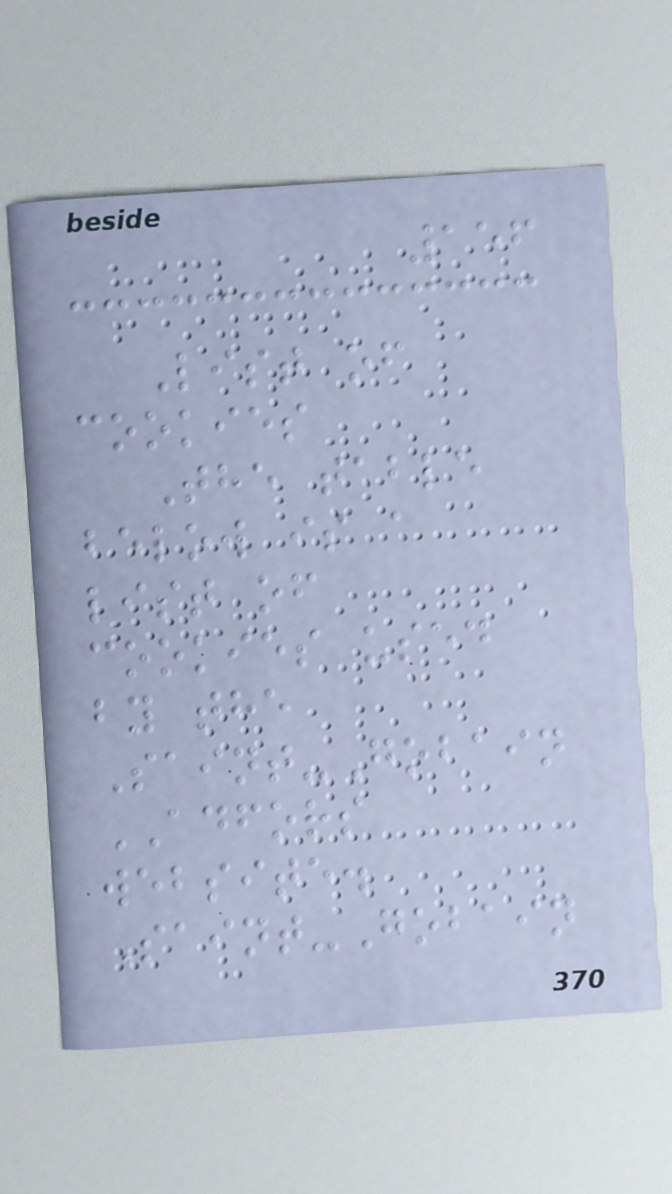156
List of
cookies
The table
below is a
list of
cookies used
by the
Saint-Gobain
ADFORS
website.
Saint-Gobain
